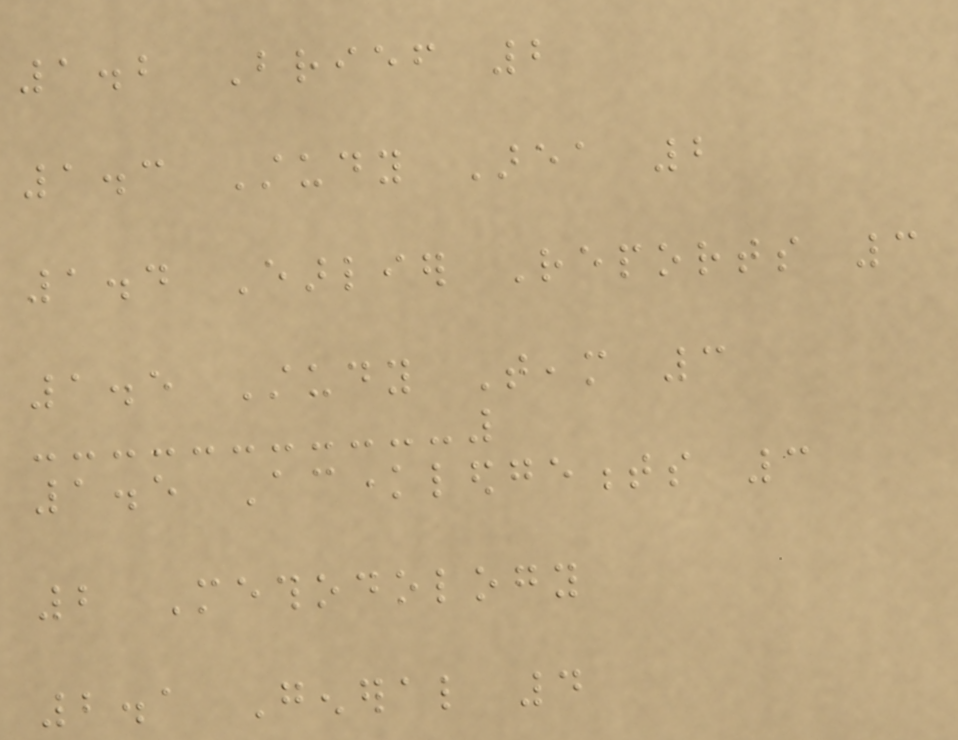1.2 Brief 2
1.3 Study Area 2
1.4 Earlier Reports 3
1.5 Study Team 3
1.5 Acknowledgements 3
2 Methodology
2.1 General 4
